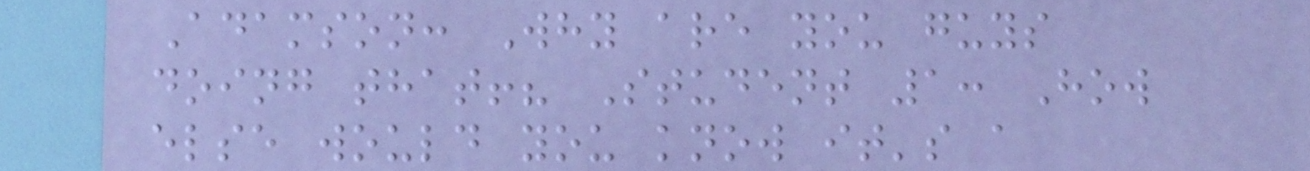Adamson: Why are you guys
doing that!? Student 1: How
else would you know it's a
